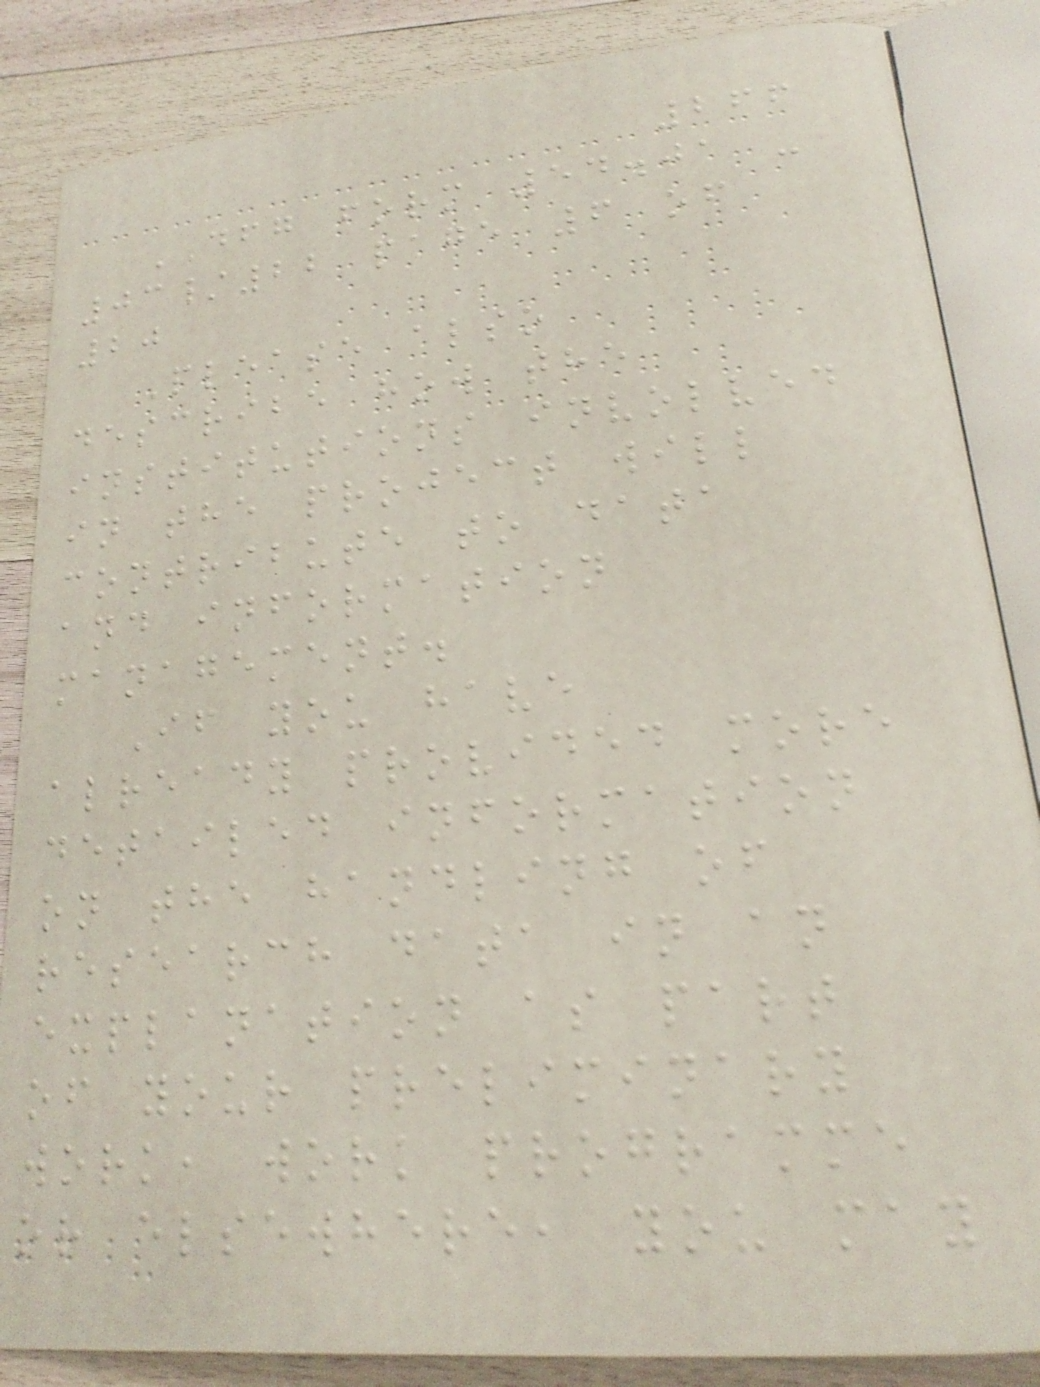266
DFG form 54.01 -
03/22 page 6 of
20
Please also
describe how the
institutions involved
in the project will
contribute to data
and information
management.
If you have
already provided more
detailed information
on the handling of
research data in an
explanation as part
of your preliminary
work, work programme
or elsewhere, you may
